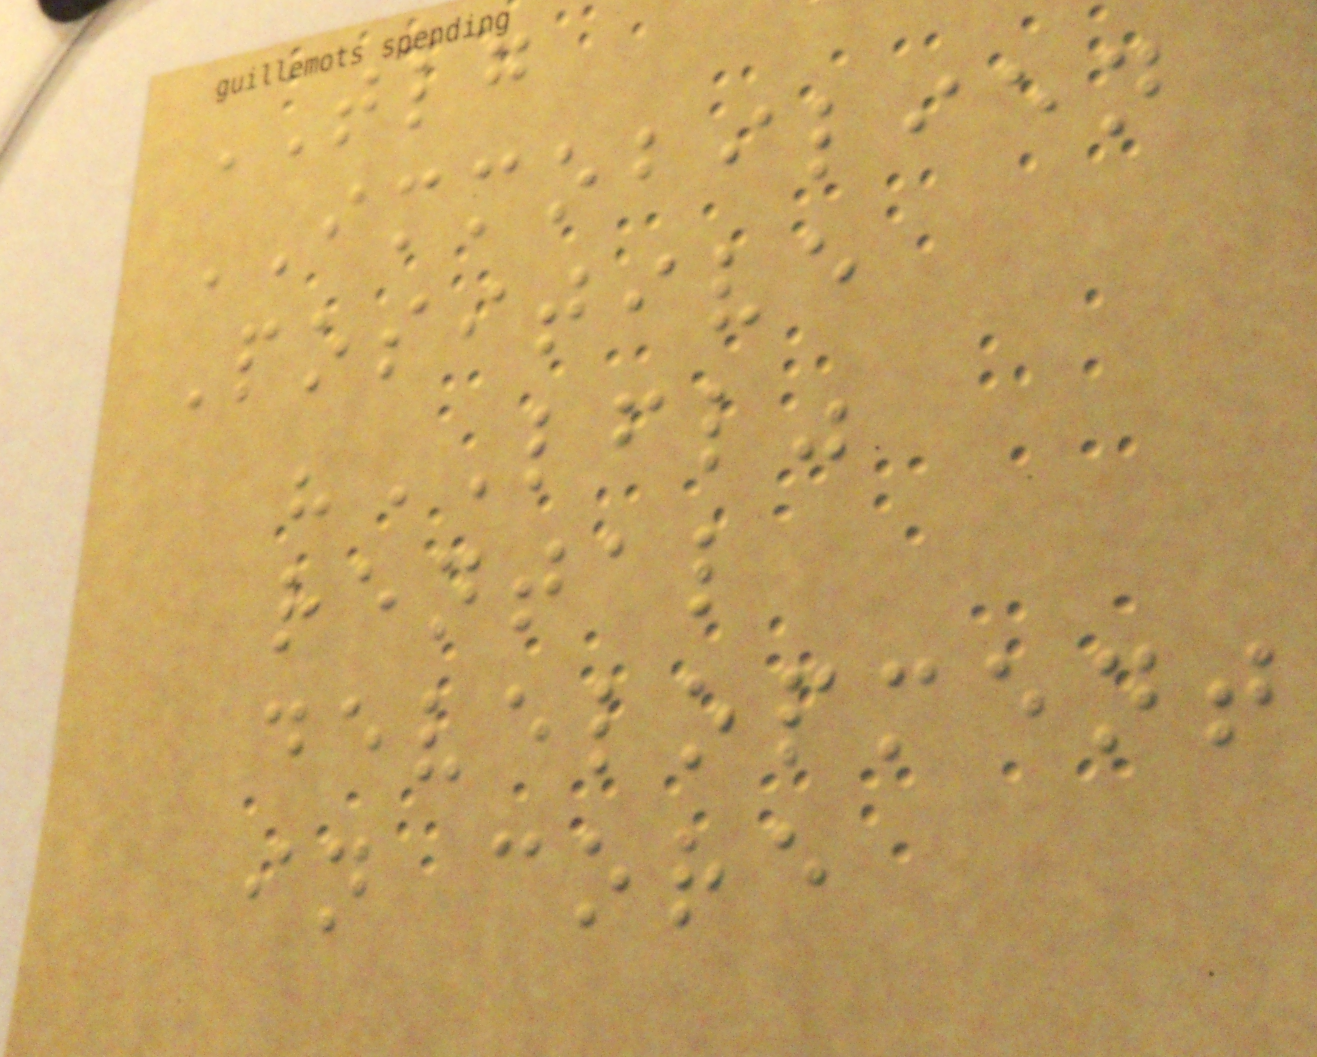TLG
IMMOBILIEN
Positive
"LFL"
rental
development
in core
